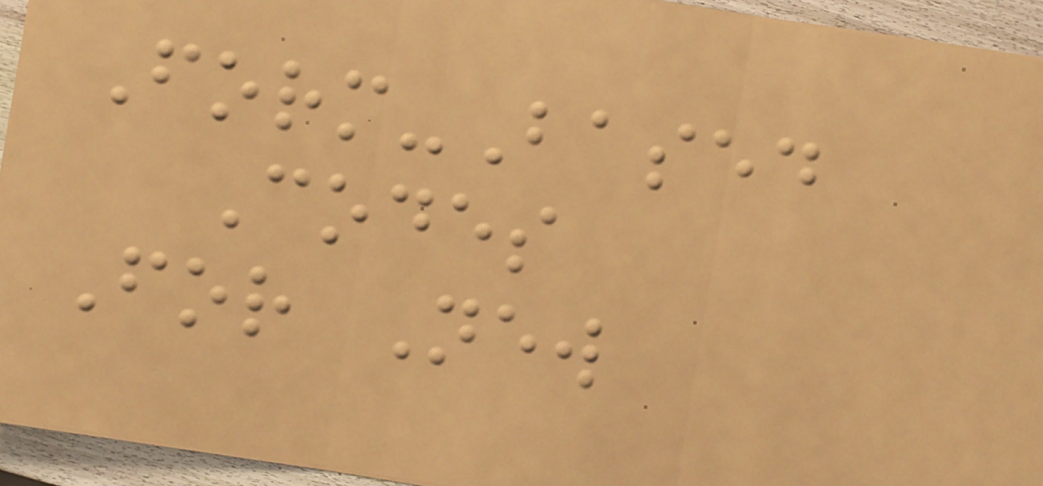Form-Based
Codes
For New
